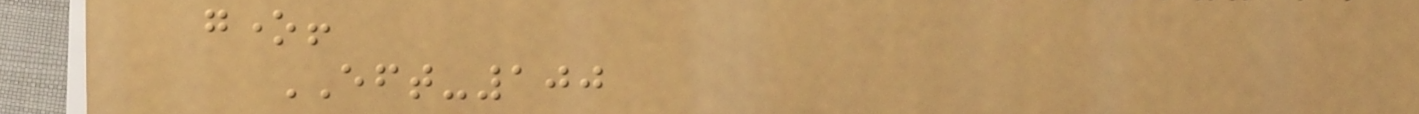gone!
EFT-100
